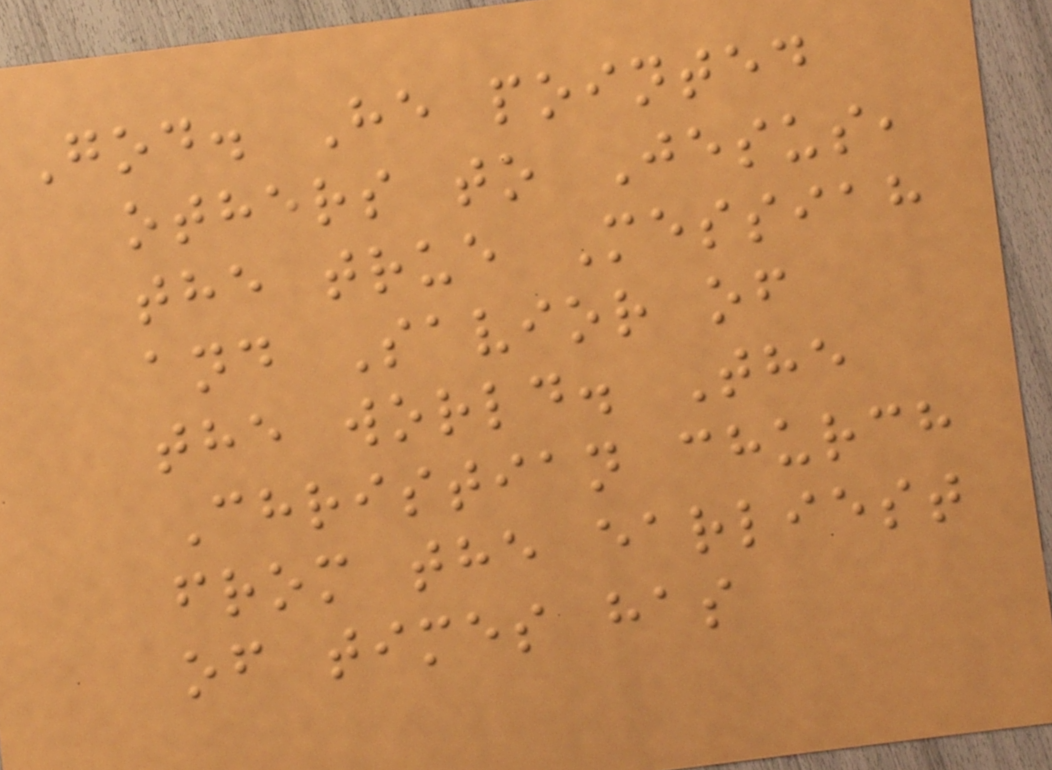God. He pointed
others to Jesus,
the true Messiah
and Savior of
the world. The
Christian church
from the earliest
of times has
